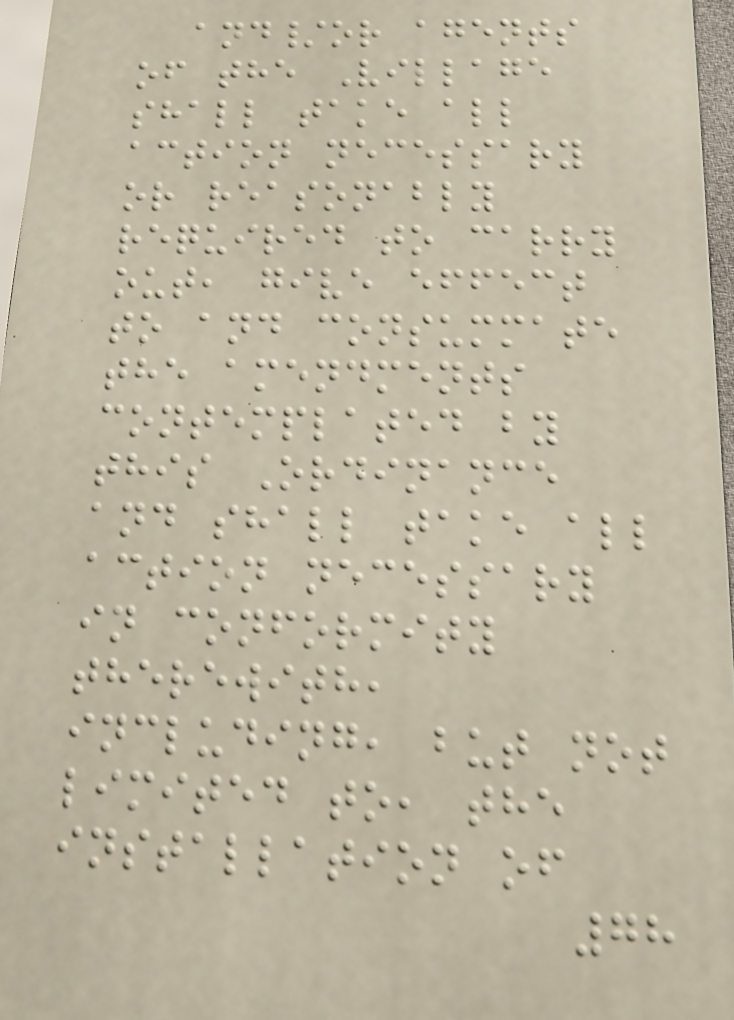and/or agents
of the Village
shall take all
action necessary
or reasonably
required to carry
out, give effect
to and consummate
the amendments
contemplated by
this Ordinance
and shall take all
action necessary
in conformity
therewith,
including, but not
limited to, the
installation of
78
